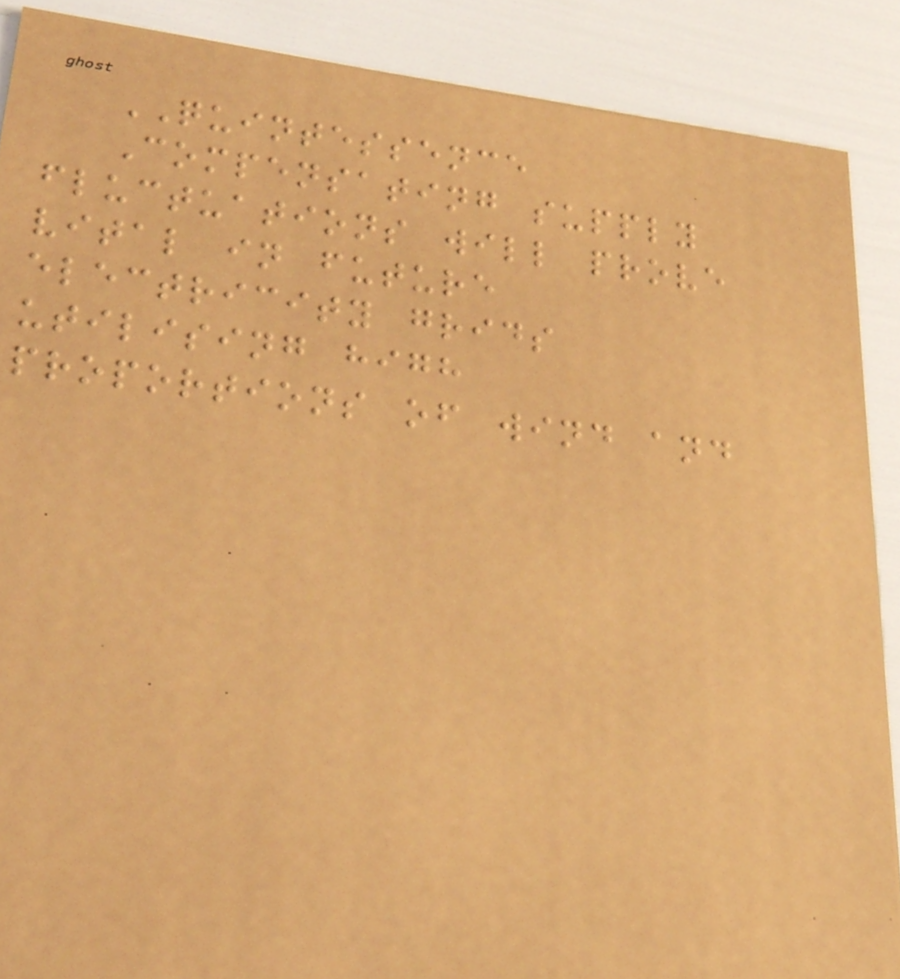QUINTESSENCE
Compensating supply
fluctuations will prove
vital in future
electricity grids
utilising high
proportions of wind and
